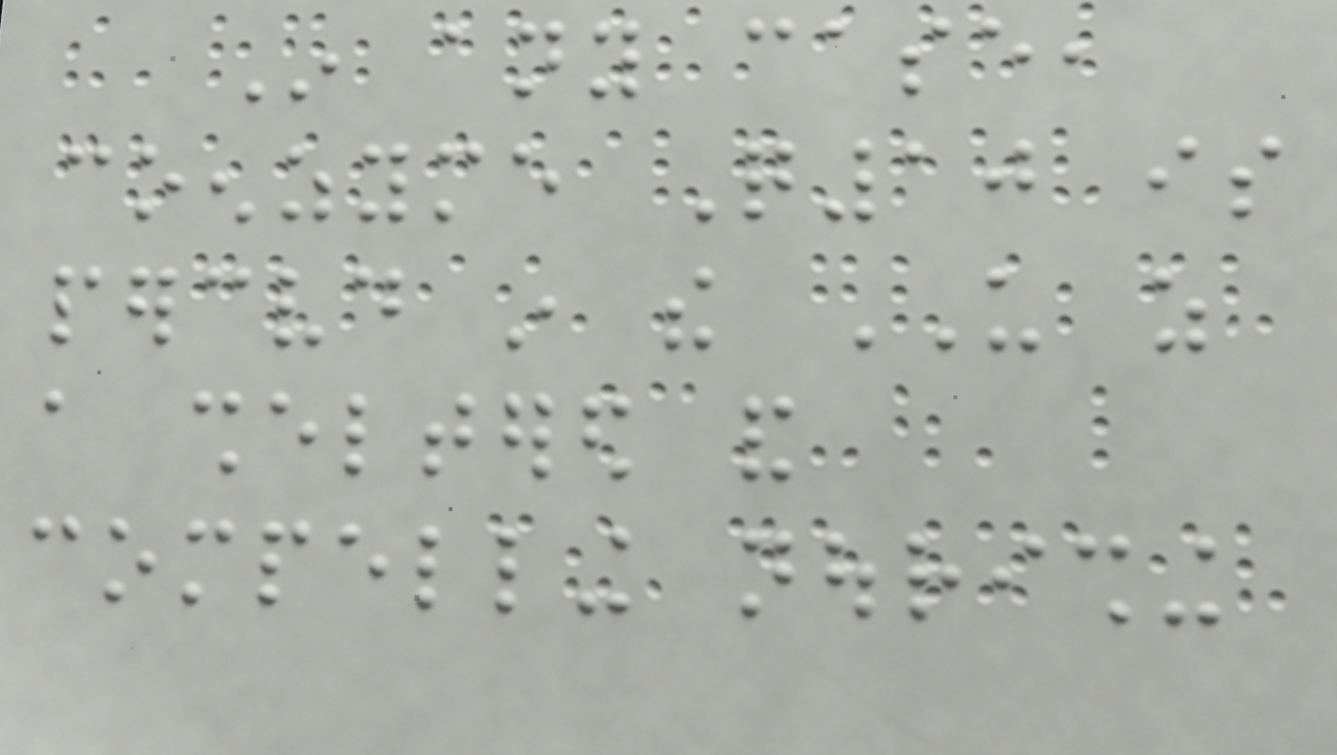In any case,
coenzyme Q10 is
perceived in the US as
a sheltered and
compelling nourishing
